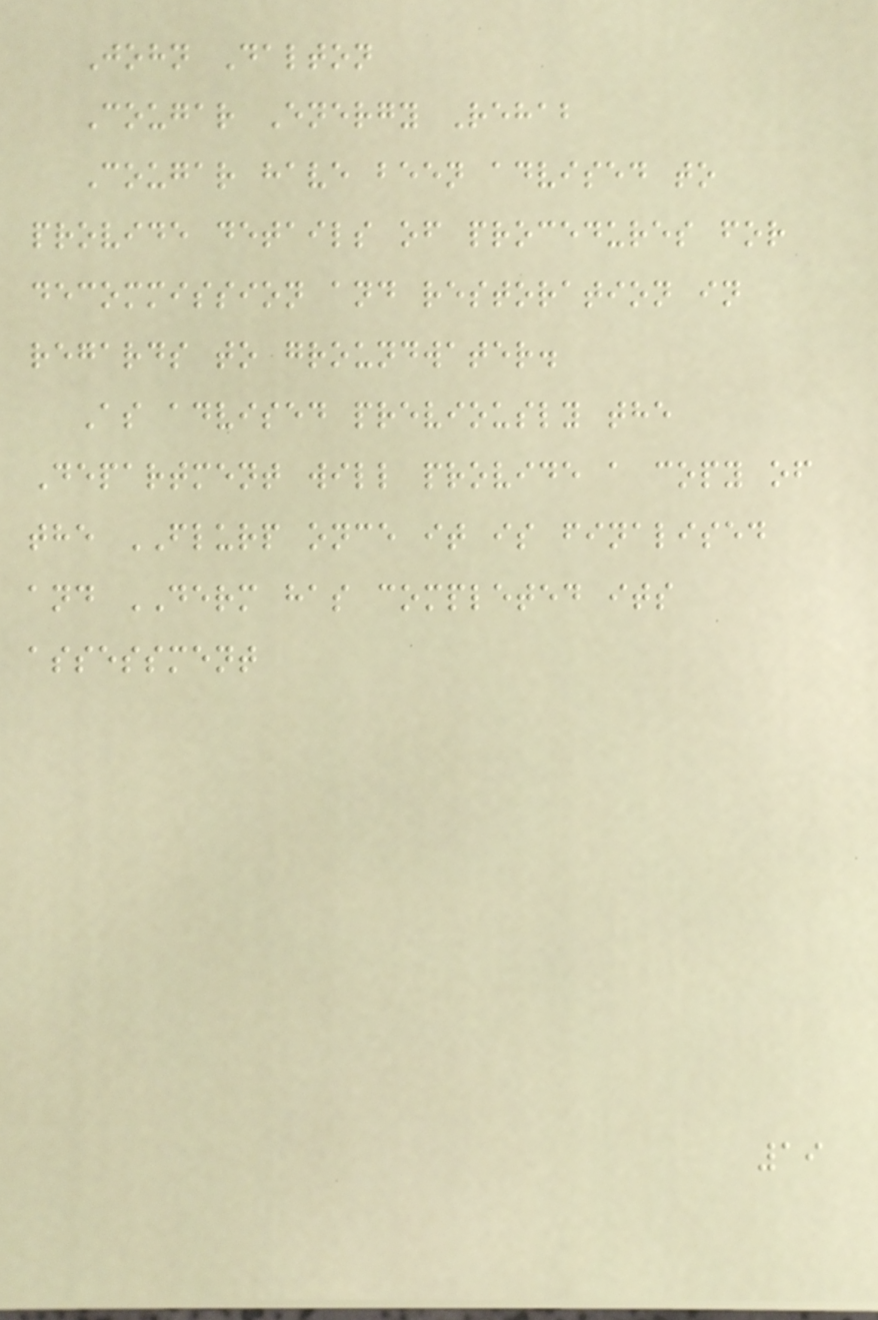John Dalton
Cougar Energy Rehab
Cougar have been advised to
provide details of procedures for
decommission and restoration in
regards to groundwater.
As advised previously the
Department will provide a copy of
the FLURP once it is finalised
and DERM has completed its
assessment
19
